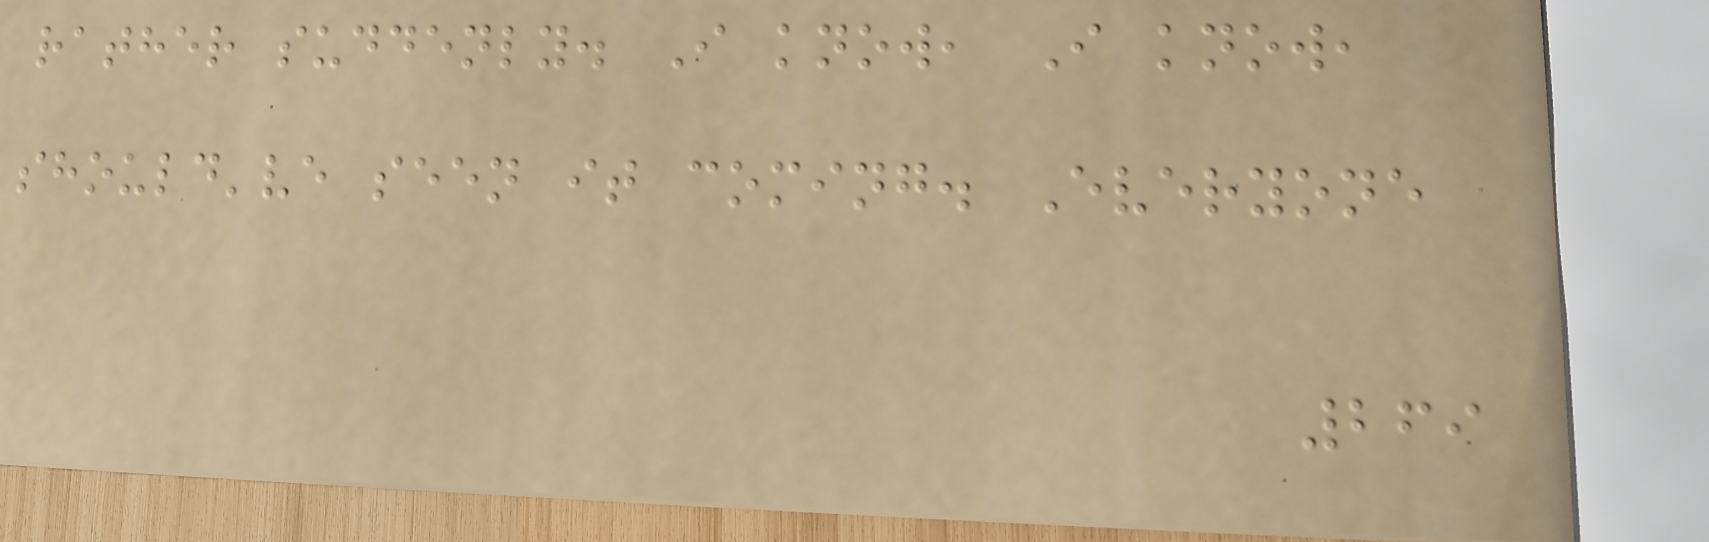rather suddenly. I know, I know,
should've seen it coming. Everyone
269
